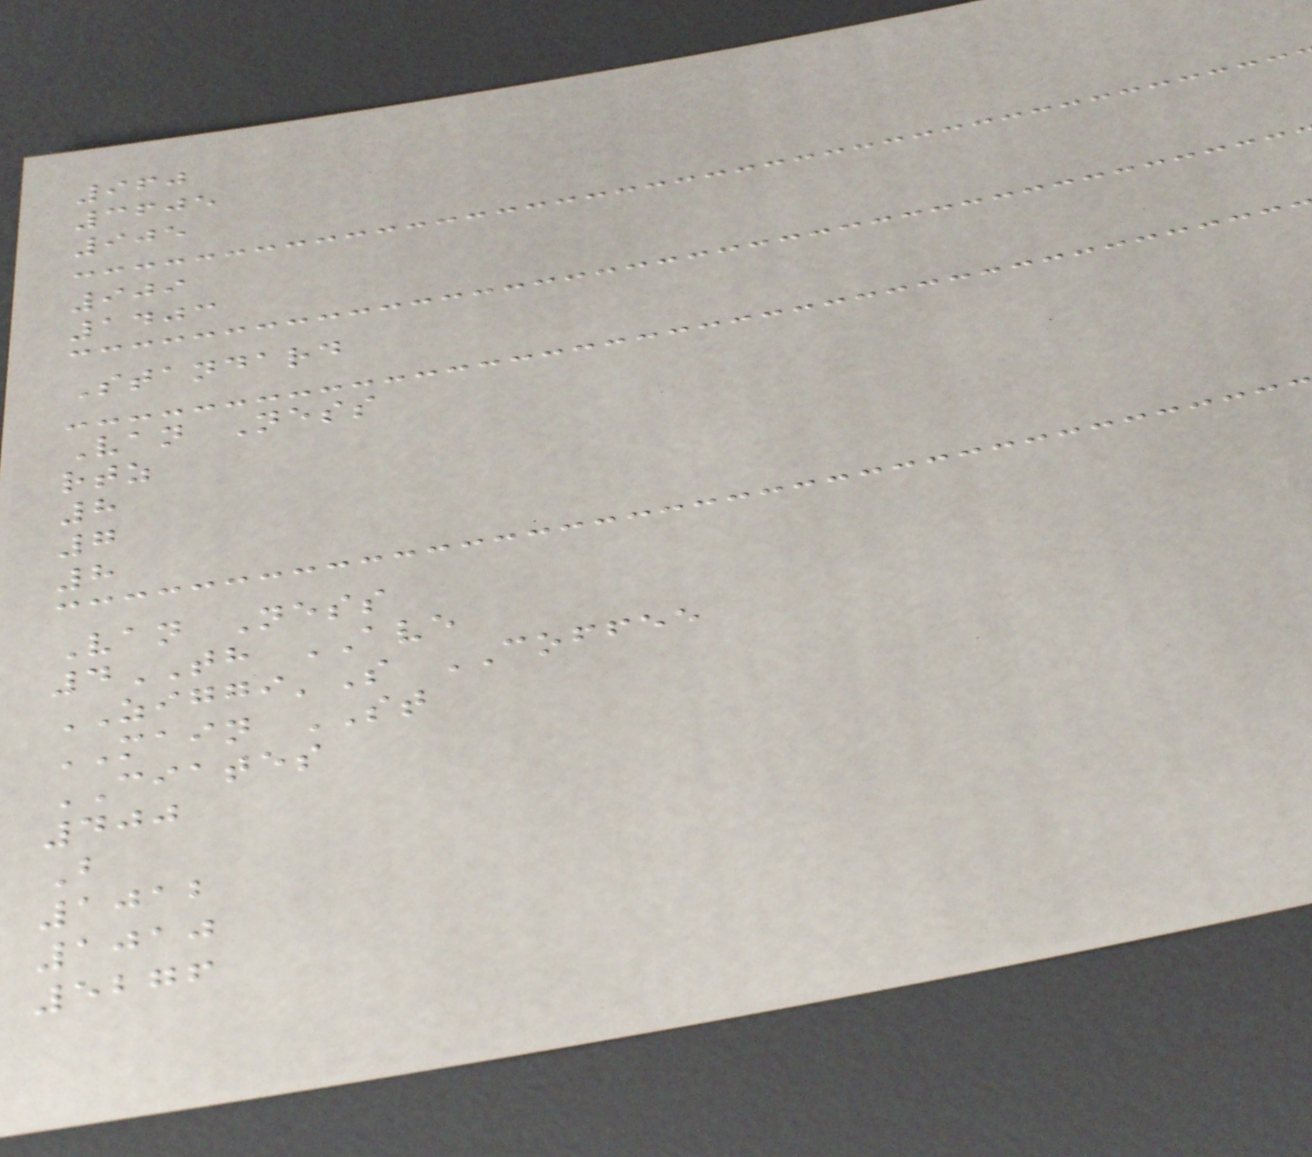960
3605
905
909
1403
Standard
Van Ness
rtz
8
7
8
Van Ness
4TH AVE
ZIGGI'S COFFEE
MAIN ST
CIATES
400
B
1012
1010
5276
